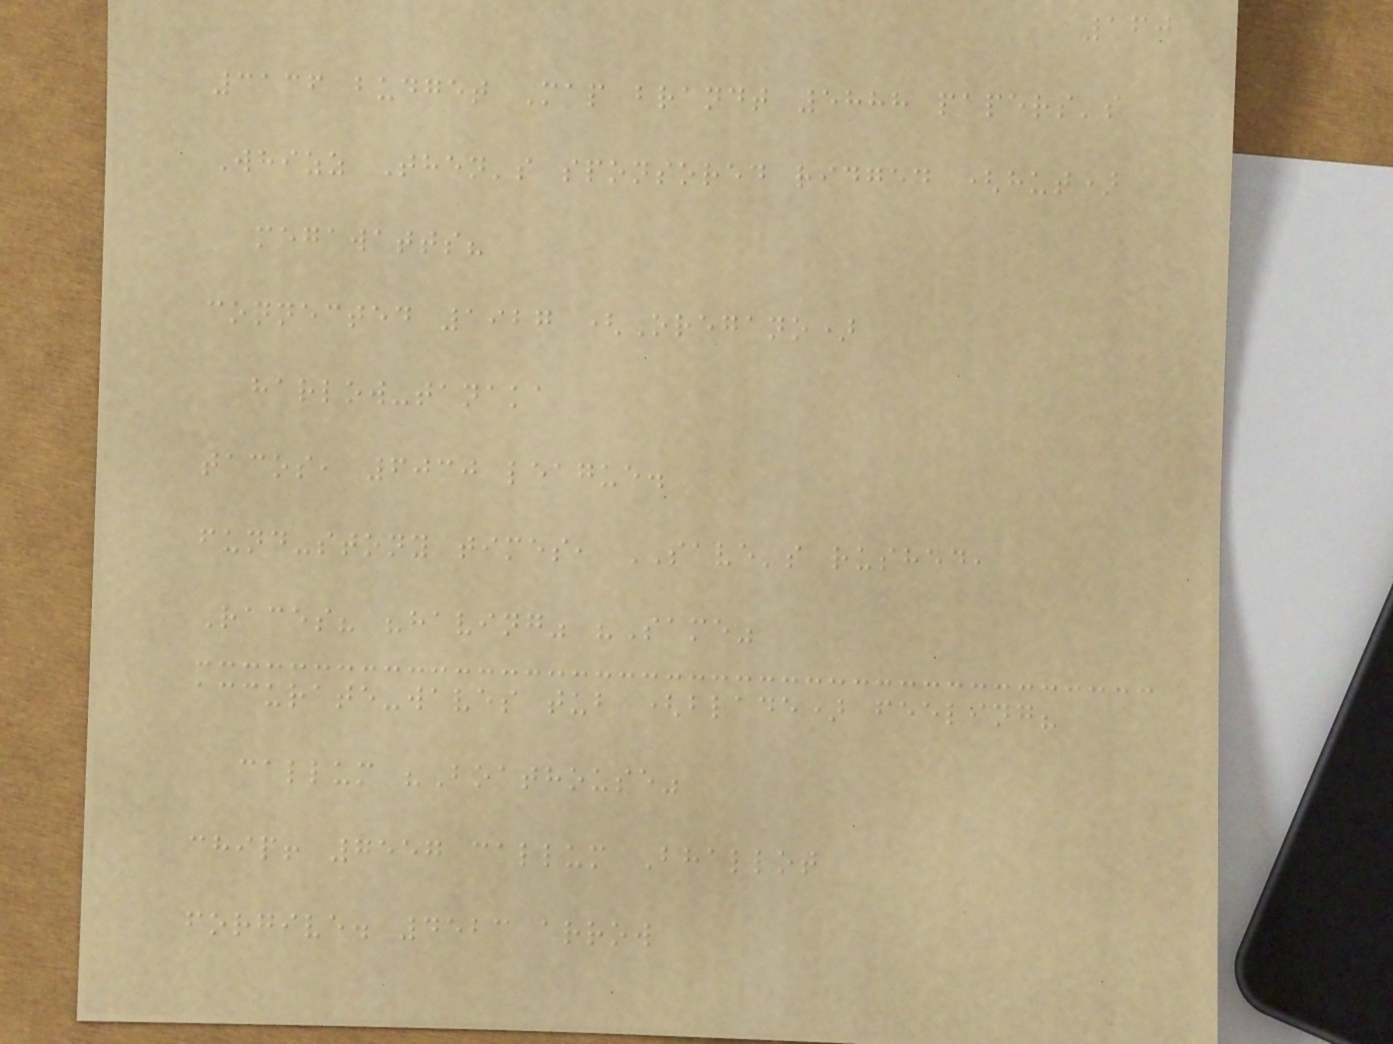160
3136 budget Map brandt 5888 papers's
Whizz Then's sponsored ridged (hut)
megawatts?
connected 1927 (Oregano)
harlow-tanaka
tacos, 6030 league.
fund-stony times, SAVE's rushed,
Races? "having" "Same"
accurate-waves tub (blade) feeling?
callum "Boathouse"
chip! 7557 callum Bhallot
forgive. 4523 arrow
